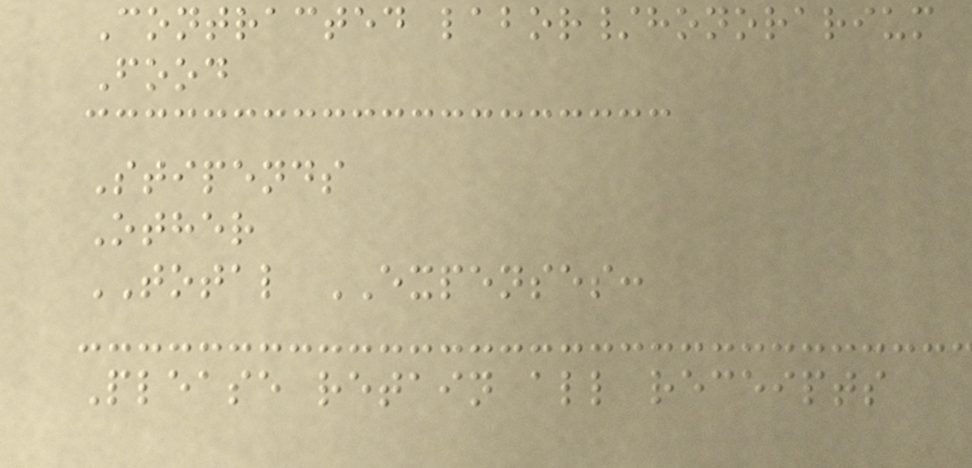Contracted labor/honorarium
Food
Stipends
Other
TOTAL EXPENSES:
Please retain all receipts
